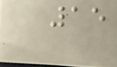15
